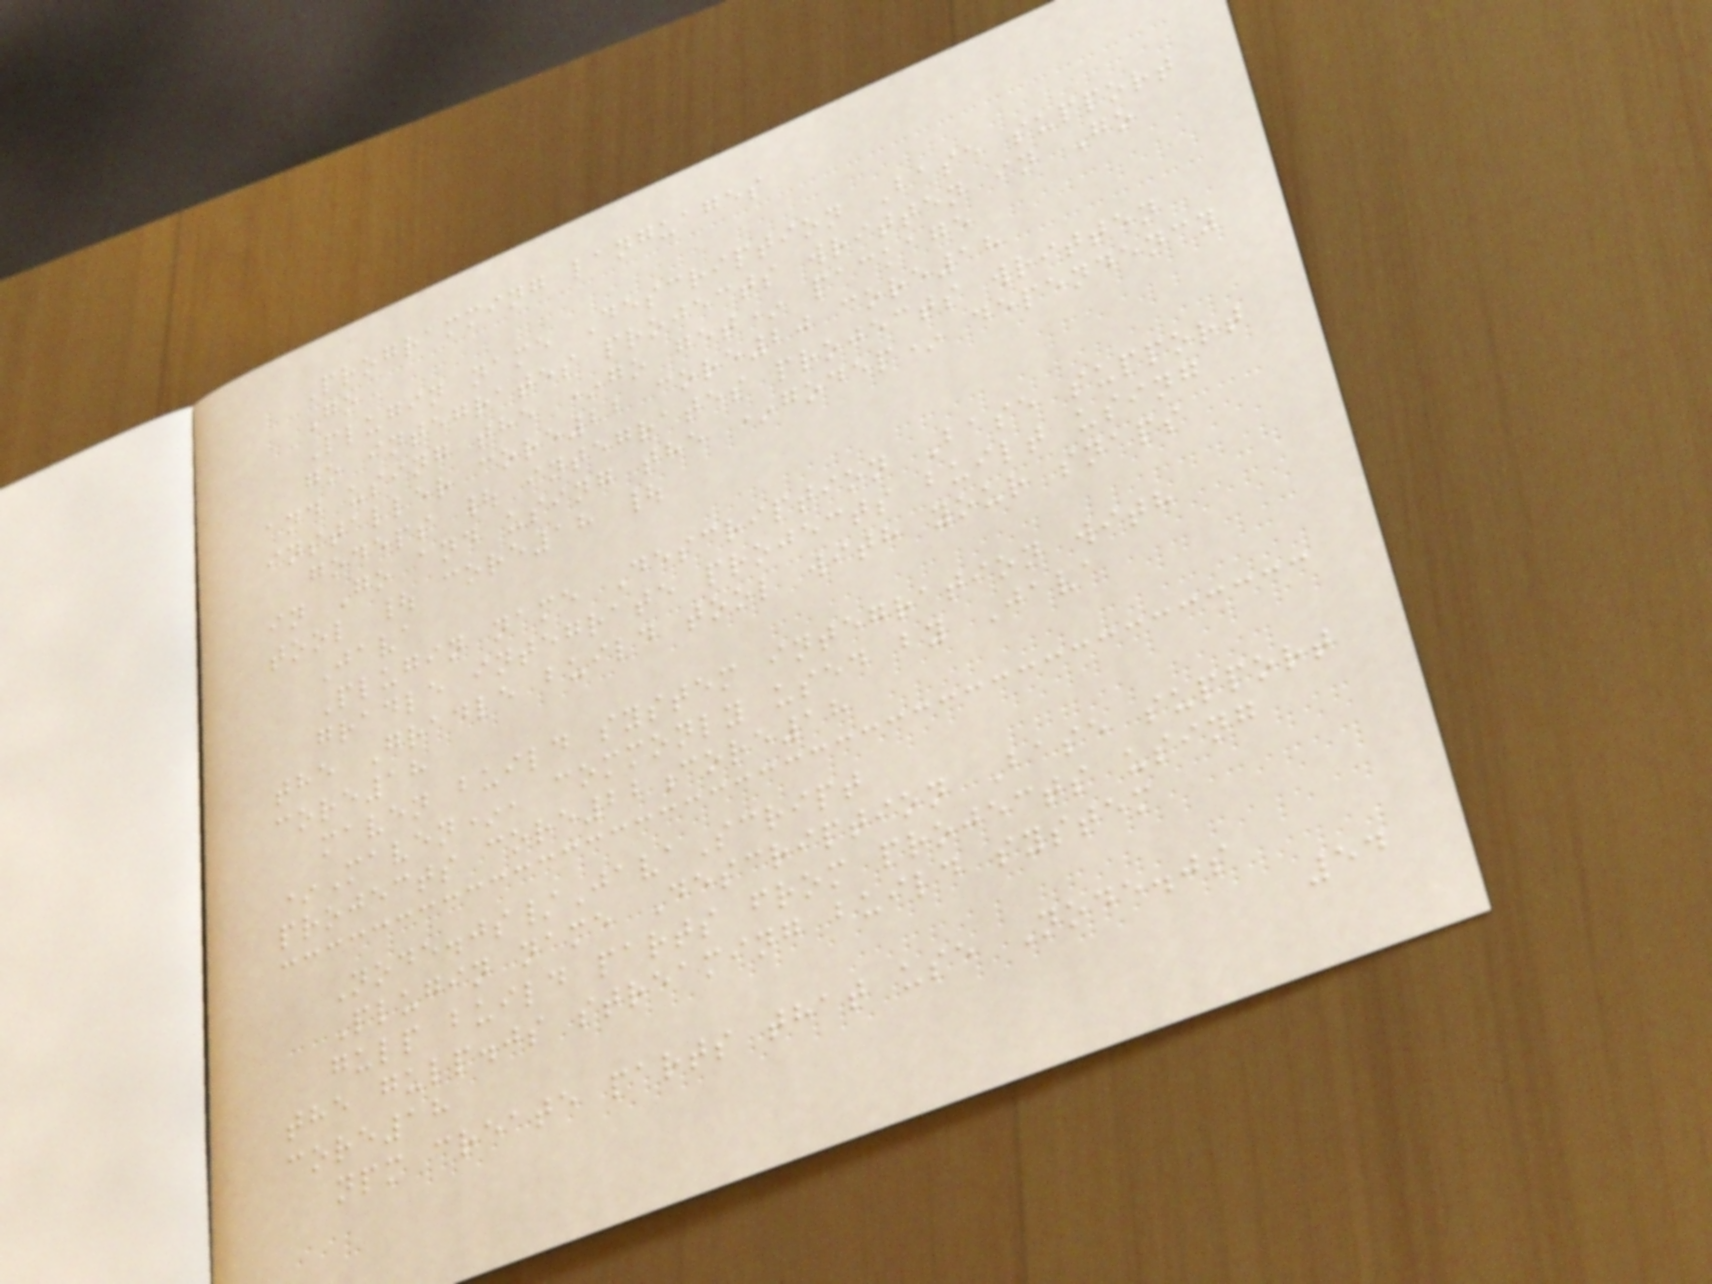Programming languages
Go
Plugin name Description Base support
go integrates projects written in Go
and using the *go get* package
installer core22 core20 core18
godeps | integrates projects written
in Go and using the *godep* dependency
tool | core18 |
Java
Plugin name Description Base support
gradle integrate projects built using
the Gradle build tool with your snaps
core18
maven build system integration with
*Maven*, commonly used by Java
projects core22core18
Node.js/JavaScript
Plugin name Description Base support
gulp build parts from projects using
the gulp.js streaming build system
core18
npm create parts that use Node.js
54
